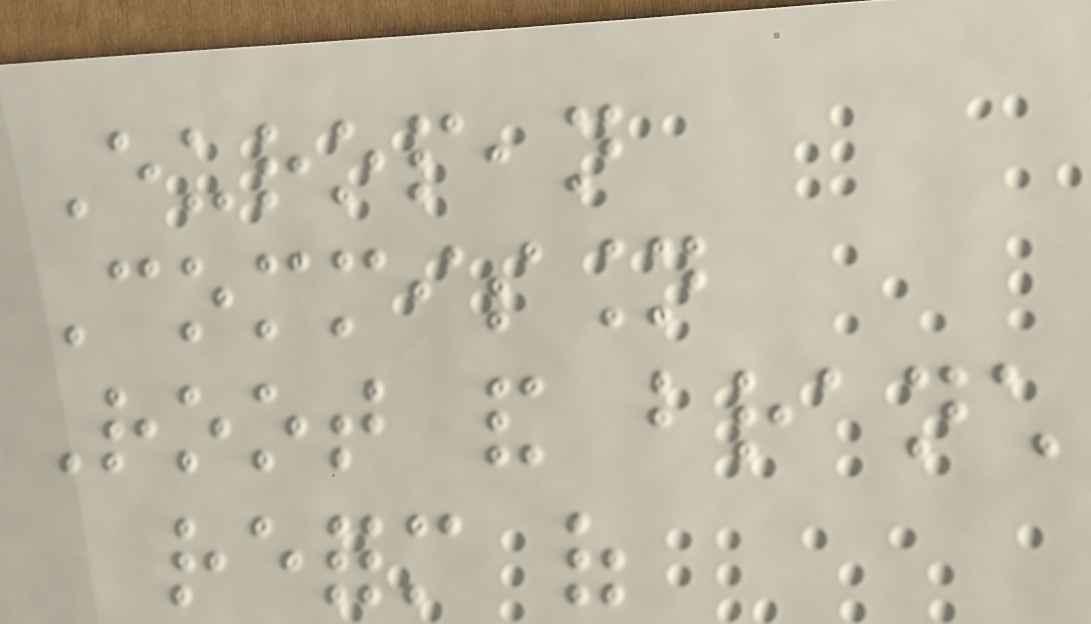European
Commission
Root and branch
reform of
